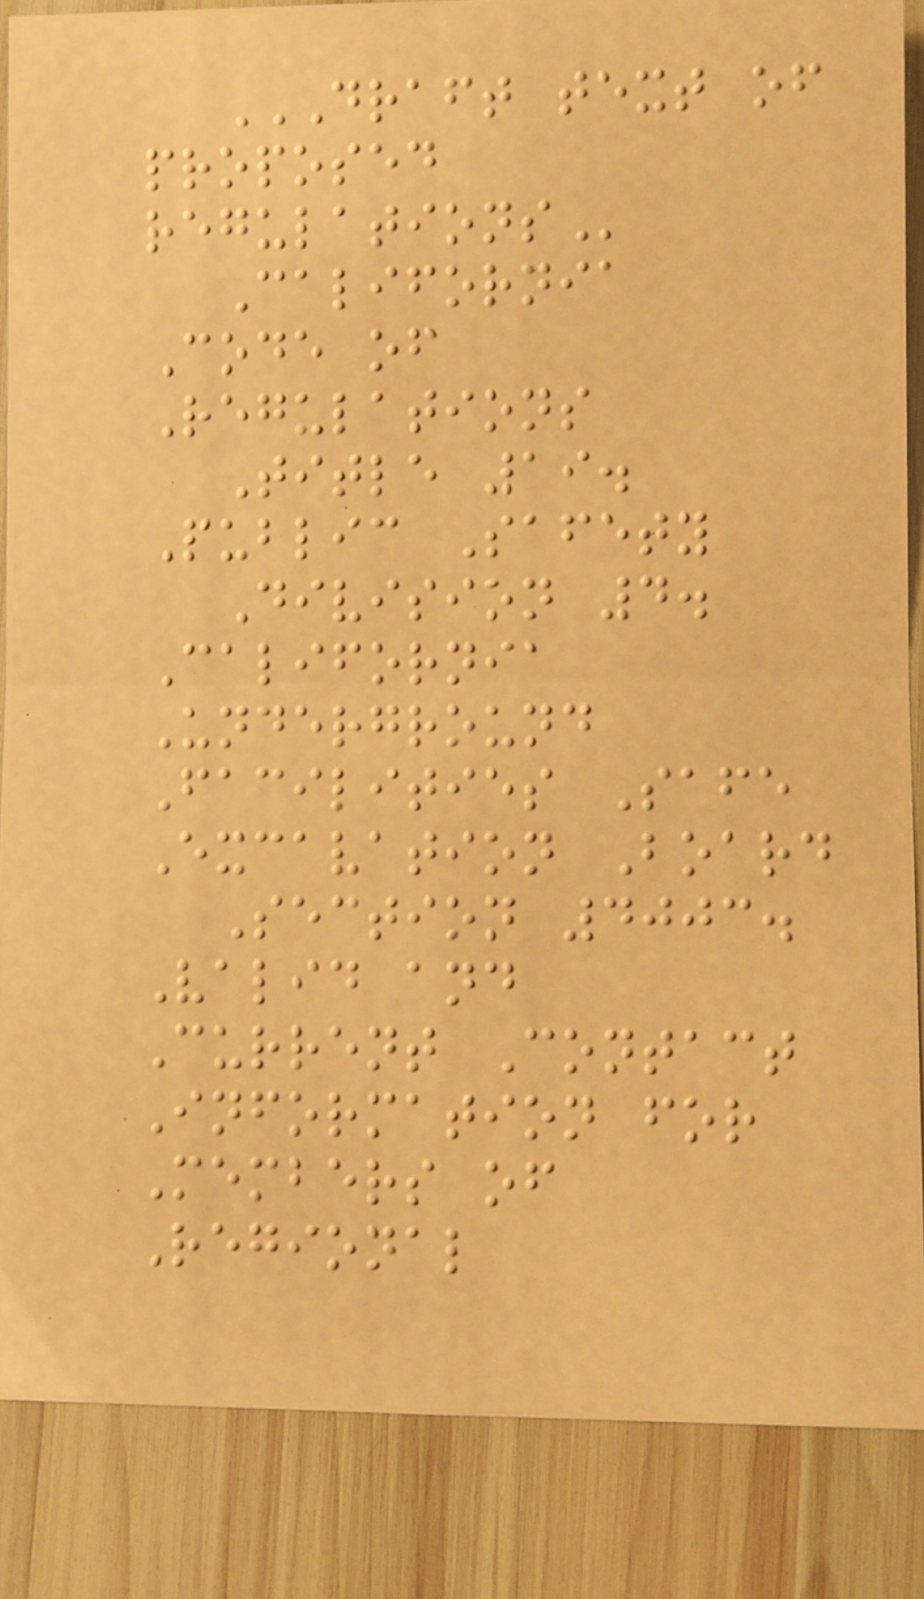DRAFT TEXT OF
PROPOSED
REGULATIONS
California
Code of
Regulations
Title 19.
Public Safety
Division 4.
California
Underground
Facilities Safe
Excavation Board
Section 4003.
Valid and
Current Contact
Information for
Members of
Regional
